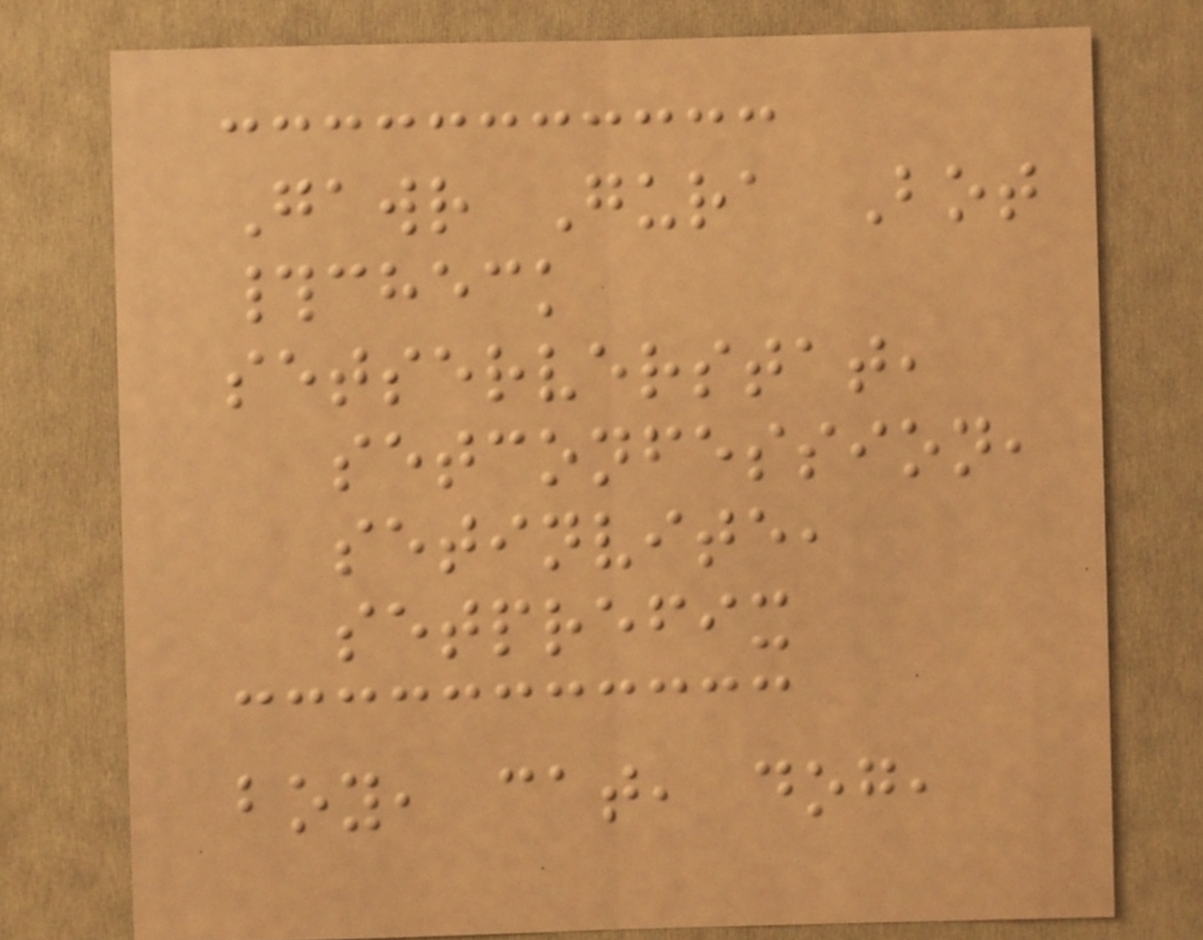Gawr Gura Bot
#check
setserverstat,
setconfession,
setinvite,
setprefix
boy, cat, dog,
